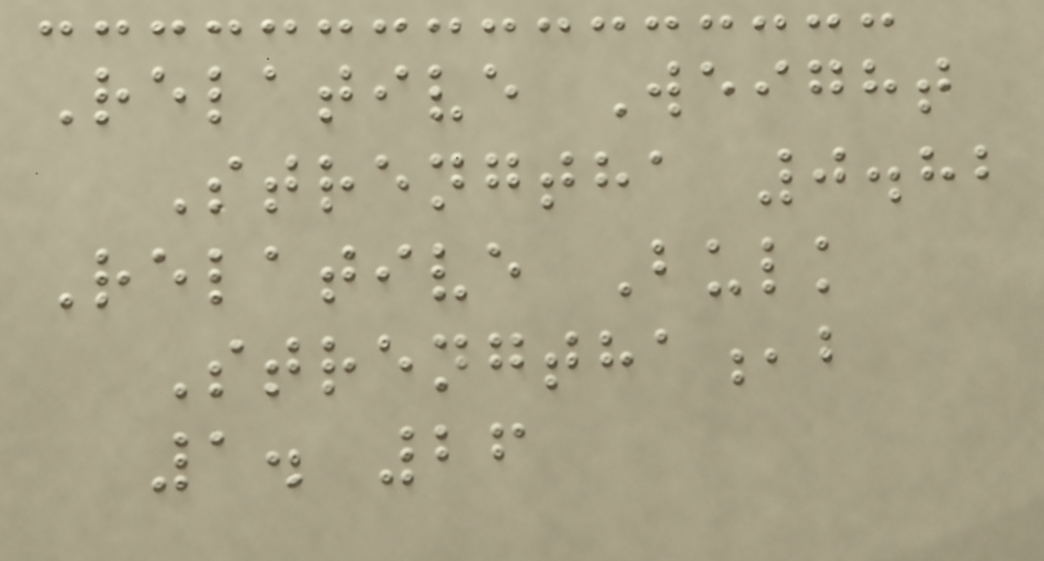Relative Weight
Strengtha 0.82
Relative Bulk
Strengtha,b
1. 26
